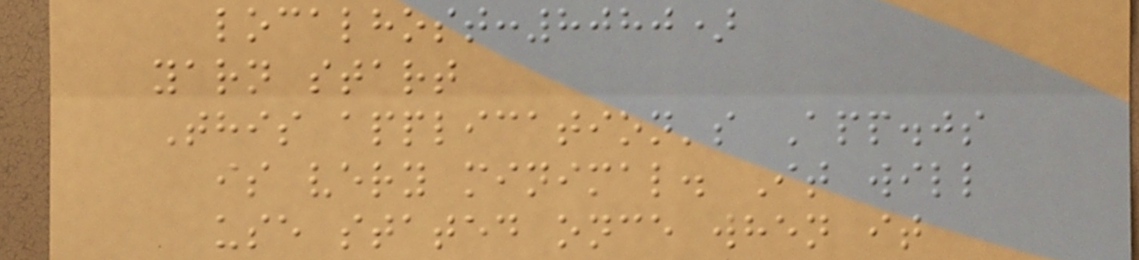localhost:8080)
yarn start
This application's App.js
is very minimal. It will
use stated once when it
